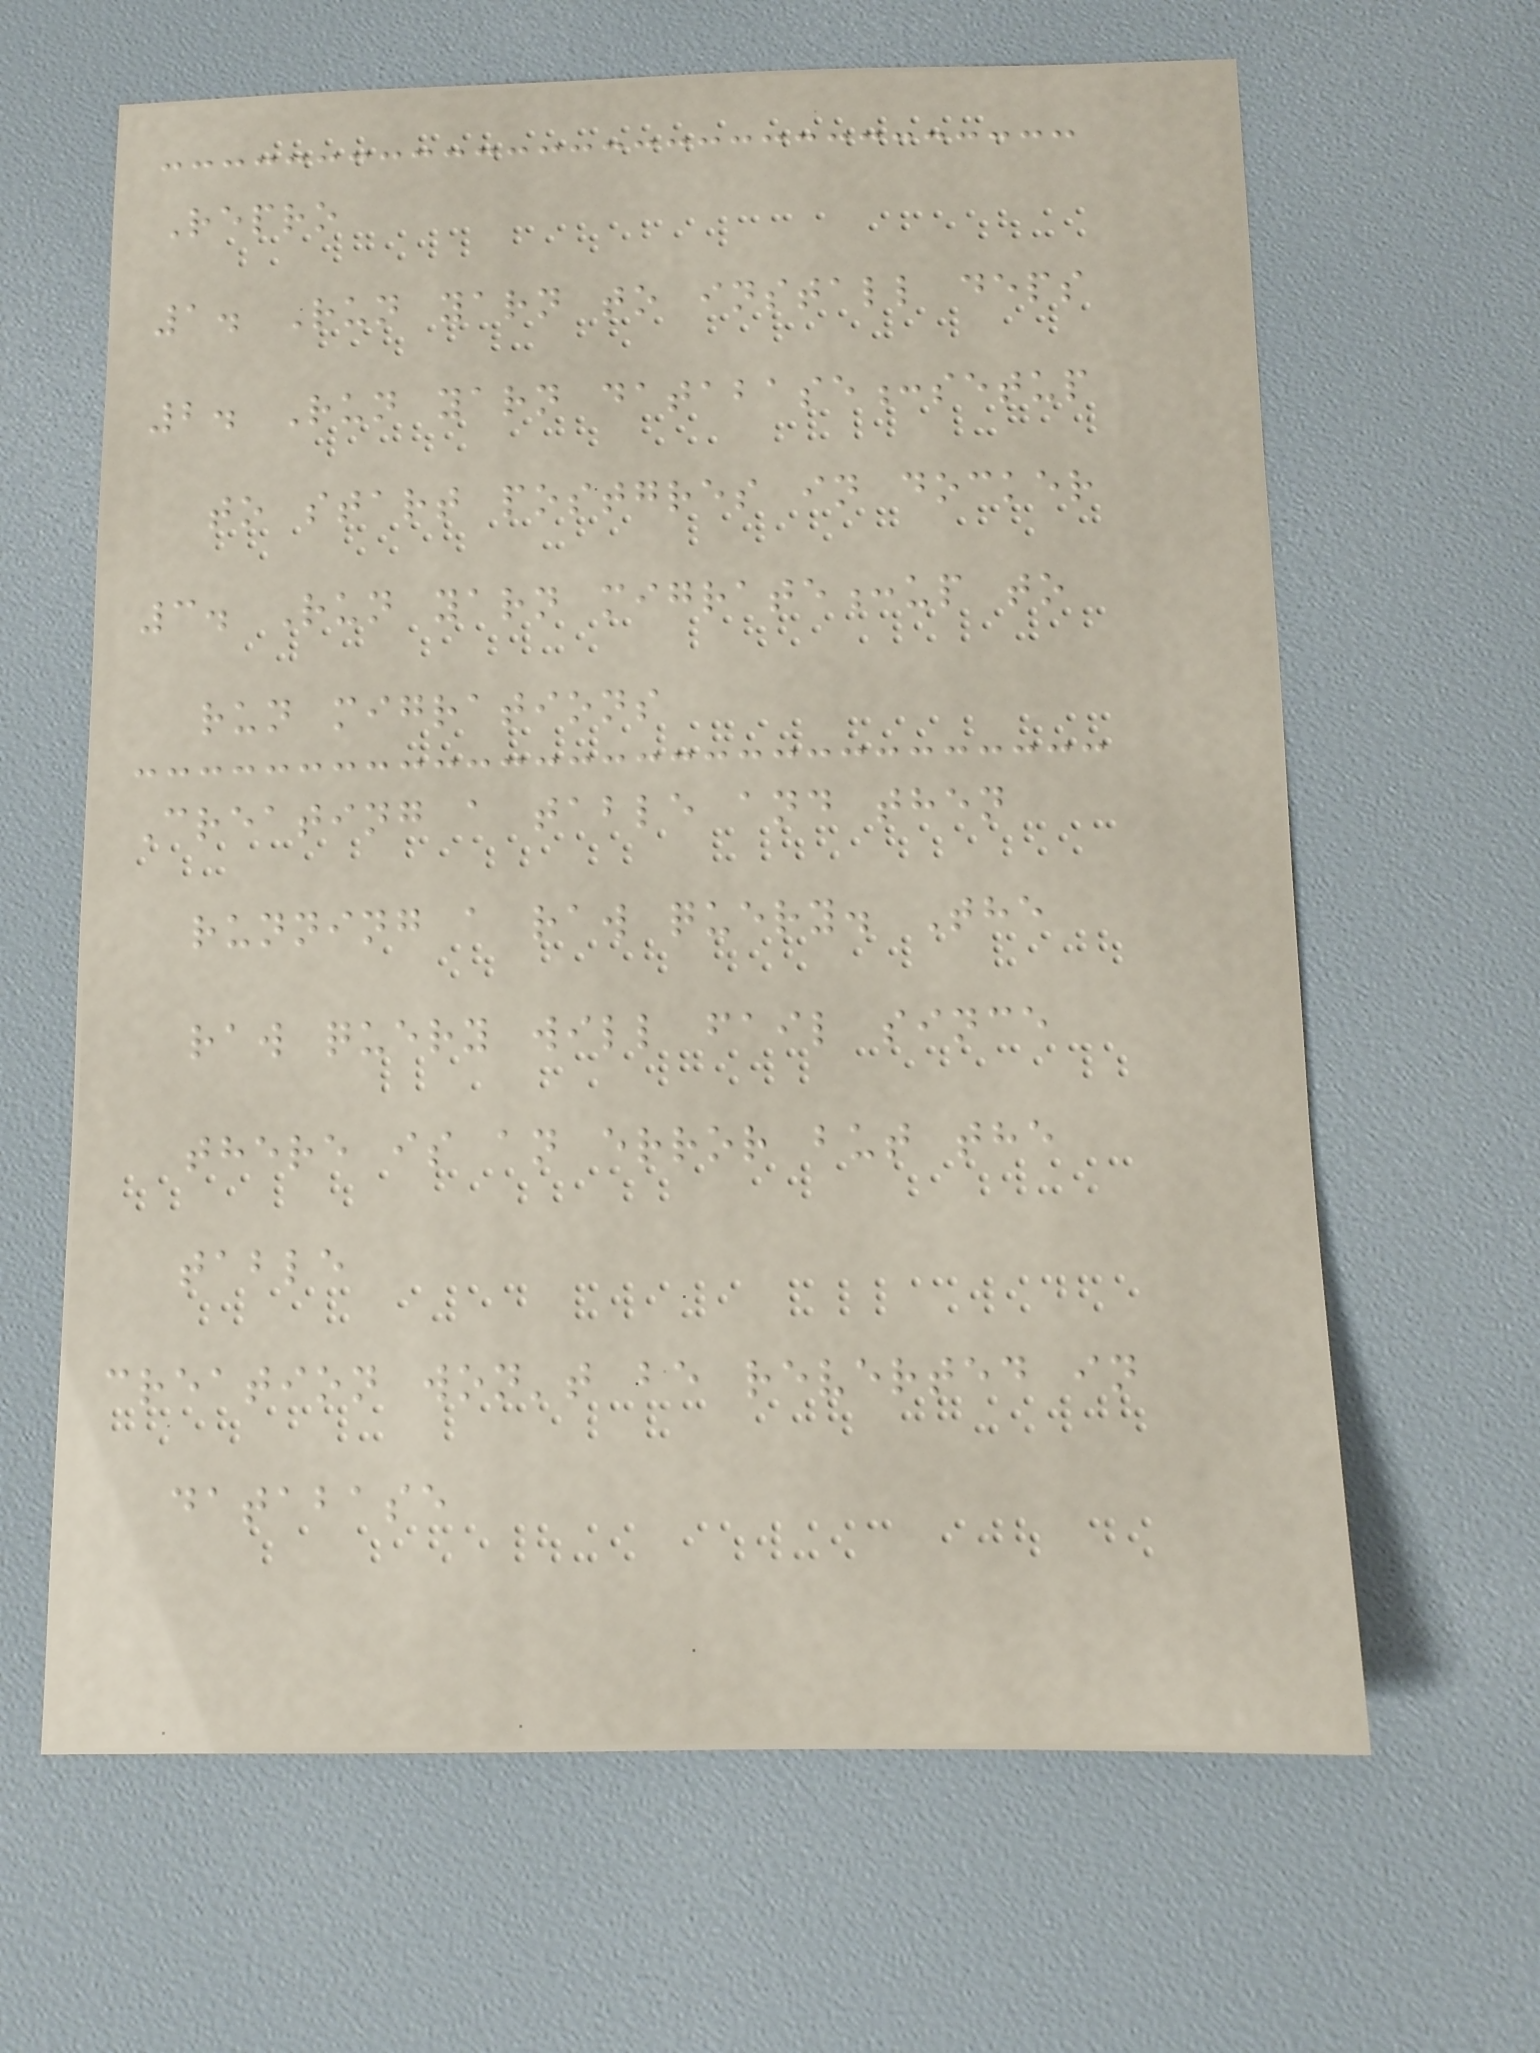Repro
1. Run yarn to install deps
2. Run yarn database:setup
to start postgres in docker
3. Run yarn migrate:up to
run migrations
Creating a table and then
running a raw query. The
raw query will fail since
there is an error but the
table
creation won't be reverted in
database
